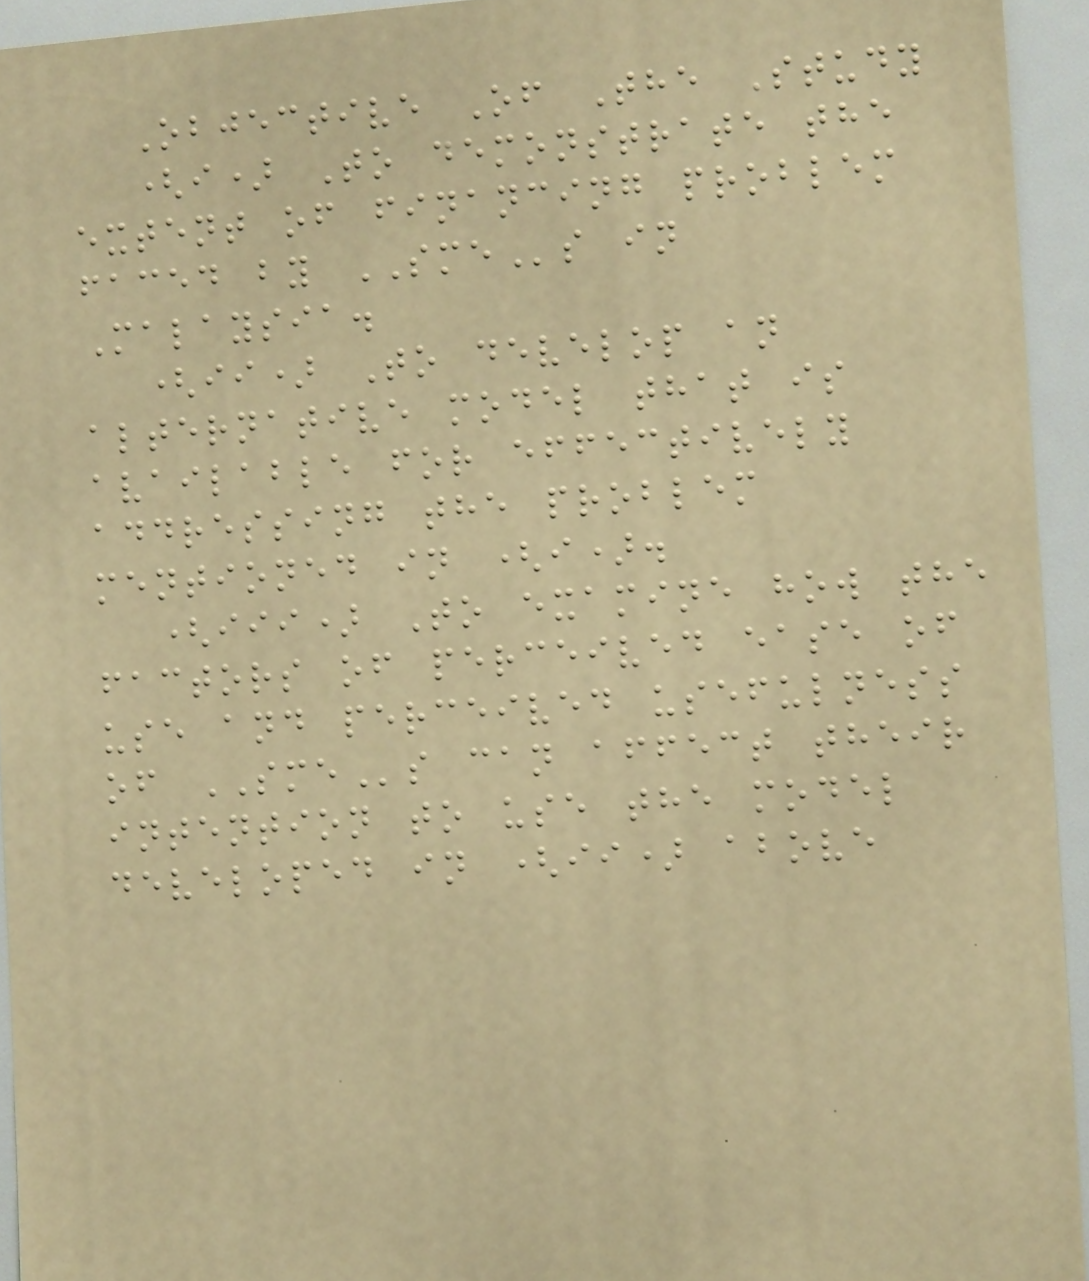Objective Of The Study
(i) To demonstrate the
extent of financing problem
faced by SMEs in
Malaysia.
(ii) To develop an
alternative model that is
available for effectively
addressing the problem
mentioned in (i).
(iii) To examine how the
factors of perceived ease of
use and perceived usefulness
of SMEs can affect their
intention to use the model
developed in (ii) above
